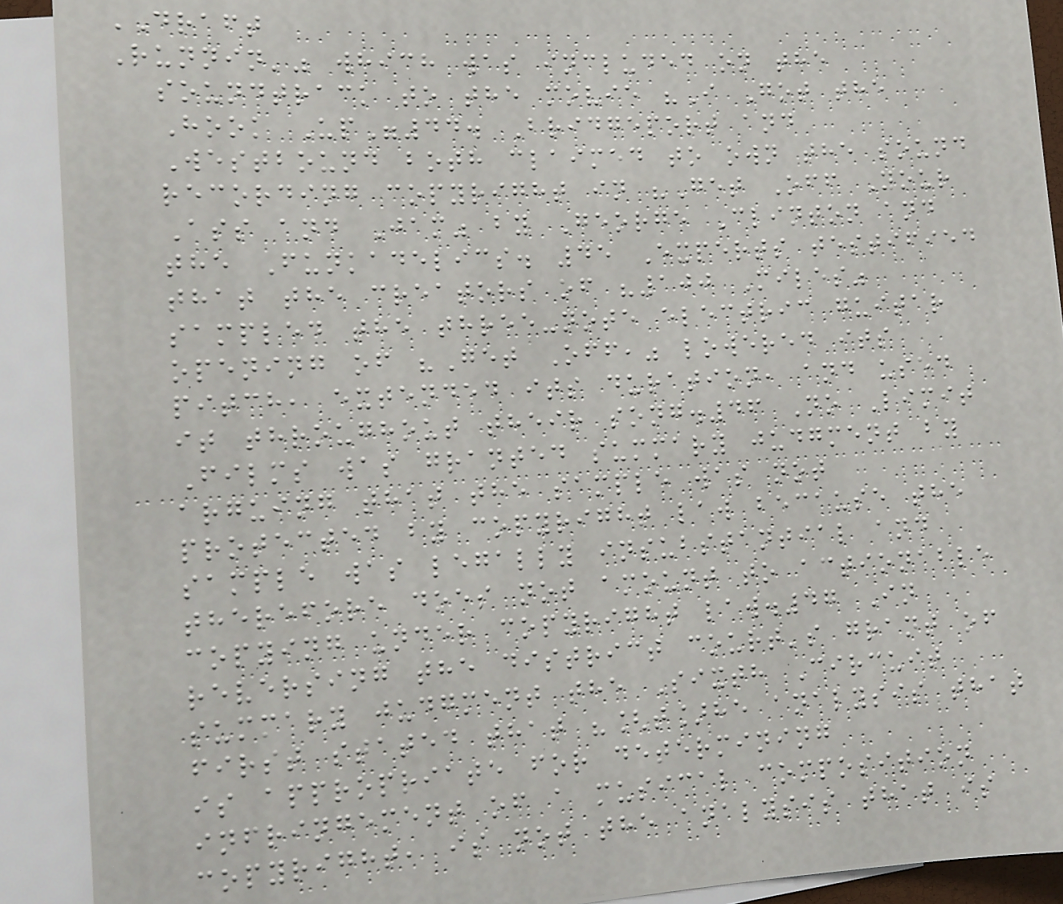DRAFT
Runnin'" which was included on the
soundtrack to the movie "I Got the
Hook Up"44. Bridgeport and
Westbound both claimed to own the sound
recording copyright in "Get Off Your
Ass and Jam" by George Clinton and
the Funkadelics. 45 Experts testified
that the creators of "100 Miles"
sampled the three-note electric guitar
opening of "Get Off," lowered its
pitch, extended its duration, and used
it throughout their song.46 No Limit
Films was granted summary judgment by
arguing that the sample was not
protected by copyright law because the
sample was legally insubstantial and
therefore does not amount to actionable
copying under copyright law.47 In
reversing the district court's grant of
summary judgment the Sixth Circuit
first stated that "[t]he analysis that
is appropriate for determining
infringement of a musical composition
copyright, is not the analysis that is
